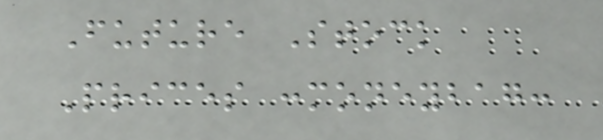Future Stock
Prices :moneybag:
